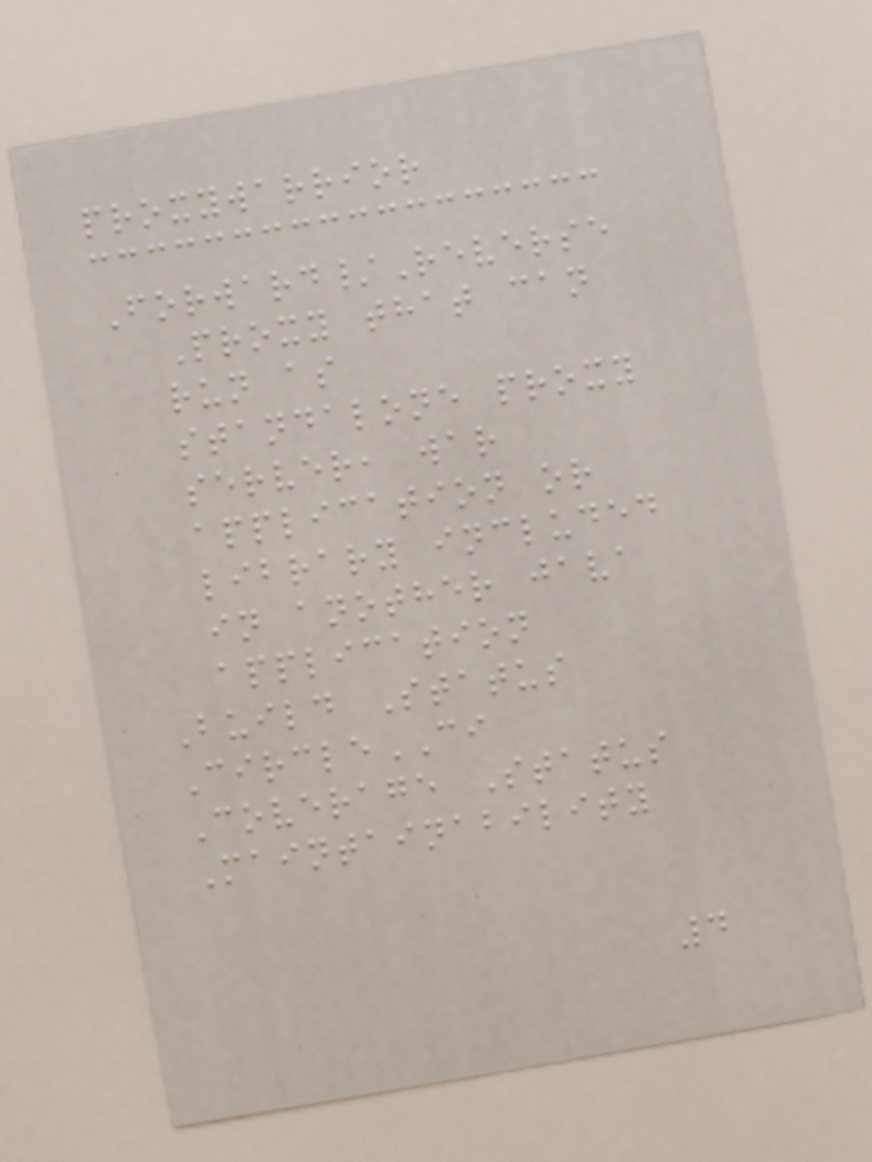proxywarrior
Forward/Reverse
Proxy that can
run as
standalone proxy
server, war
application or
library included
in another java
application
Build Status
CircleCI
Coverage Status
Maintainability
4
